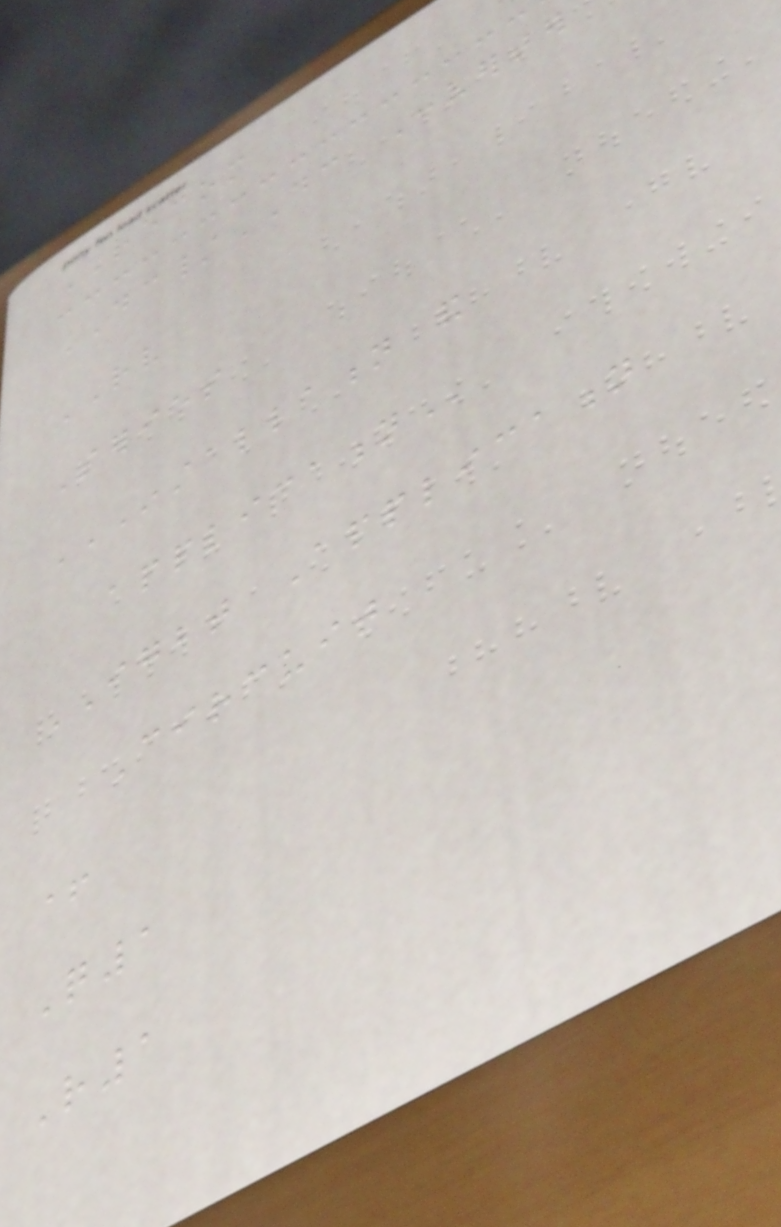RECOM
DC/DC Converter
RV
Series
INSTALLATION AND
APPLICATION
IGBT Application
Circuit
+
Q1
R1
